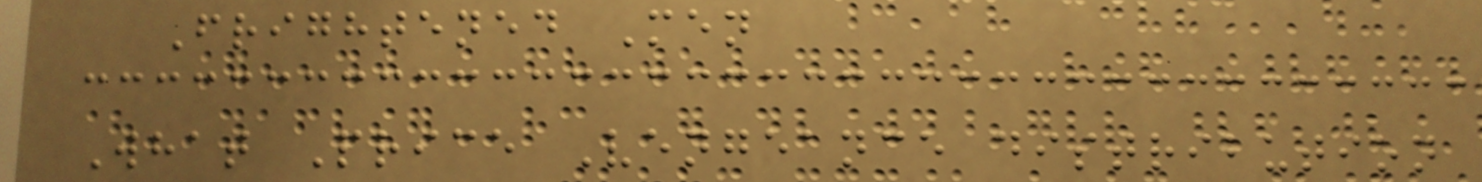Frightened Men
What Price Vengeance distribution
